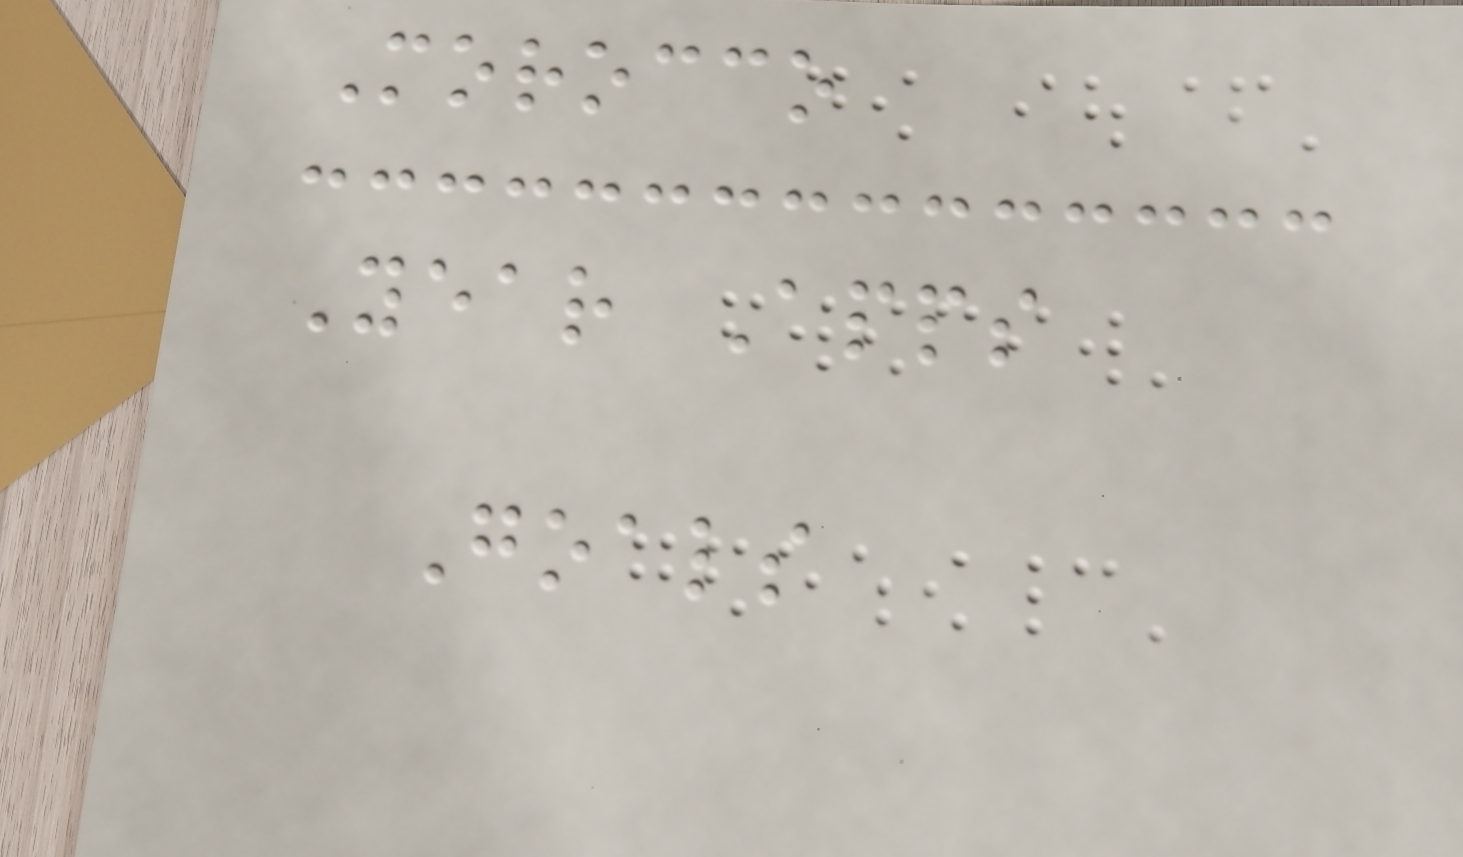Morocco
Year Apps
Goals
